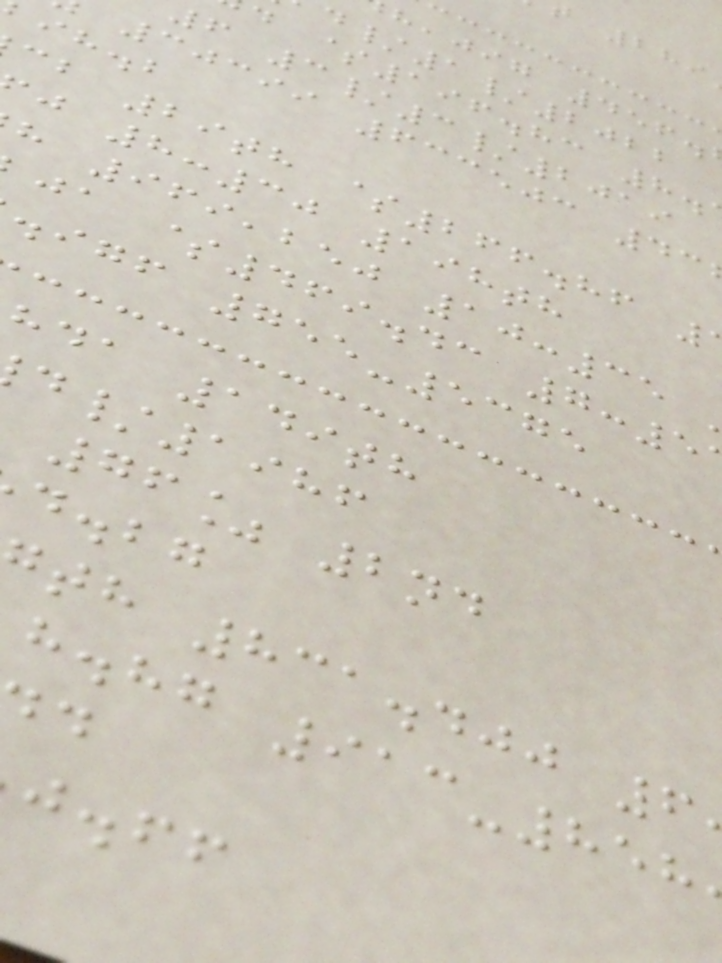,jig 456.
/1/2022
d $196.83 8.
6 3/3/2019
30399 633503 43
ih.b
cb 29th $266.86
j 8:30 198th
h 969,250 10:35
ja $469.43 7:5
.igf 755-5375
hda 149th
/1986
76% 2nd
d.bg
th 831.400 6
h.hg 913-858
j.ff
